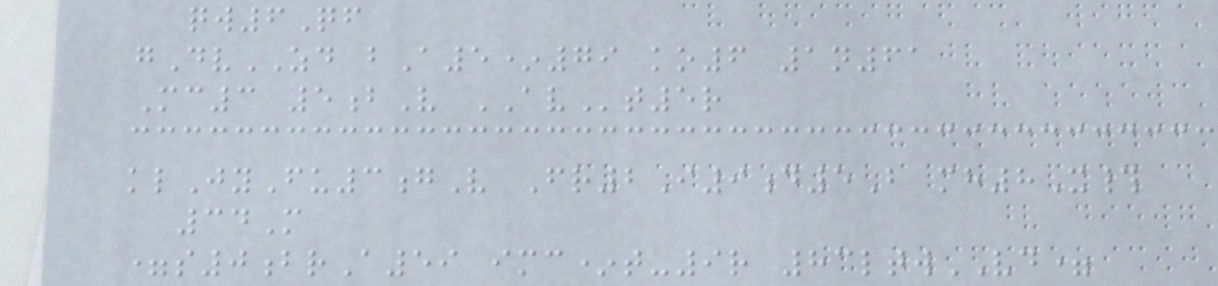qw6Qf
gDvZD bA5*79 ko6 1n61
Mc3 5bV AVt5r
klJyFu3gV Fr2I9d5B mh8X#
34M
=s0brA59 imc*t-9r 83ltwVD=
